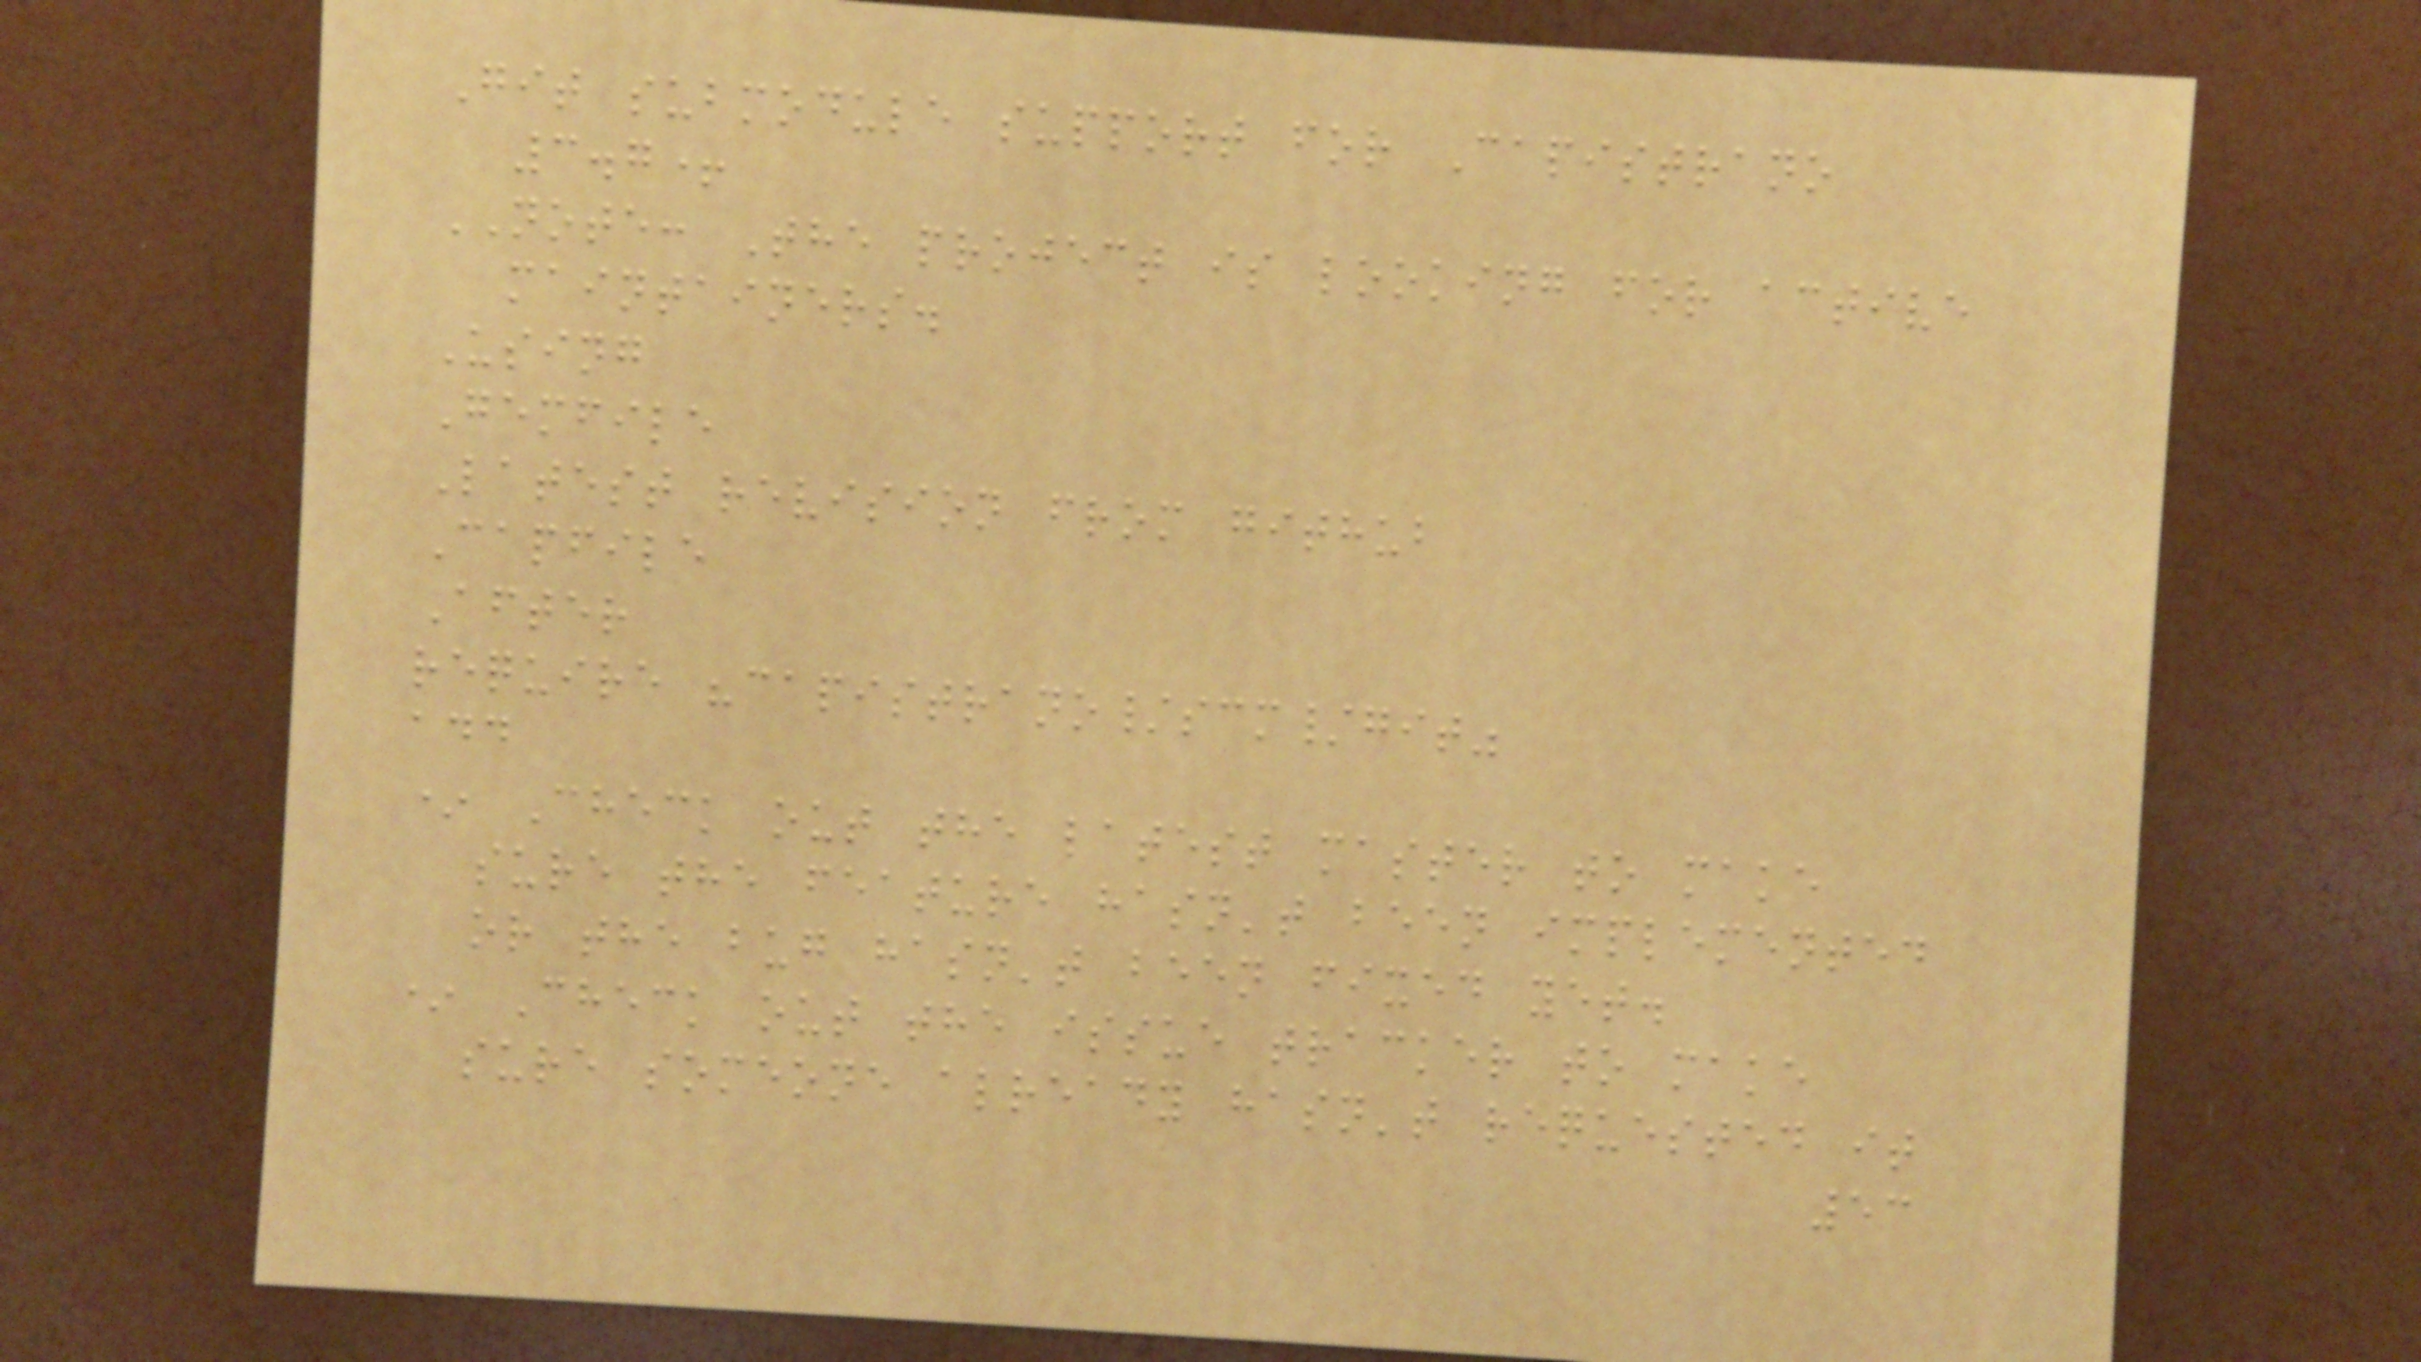Git submodule support for Capistrano
3.7+
NOTE: The project is looking for active
maintainers.
Using
Gemfile
Latest revision from github
Capfile
After
require "capistrano/scm/git"
add
* Check out the latest master to make
sure the feature hasn't been implemented
or the bug hasn't been fixed yet.
* Check out the issue tracker to make
sure someone already hasn't requested it
53
